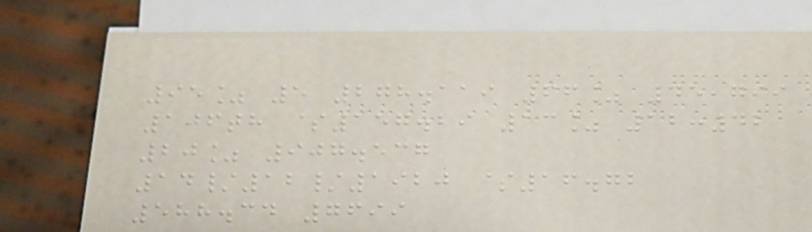95% 5 278.119 66% 45,799
106th $157.29 13% 12:42
20% 907.537
14/12/1920 $16.72
588.34 7699
